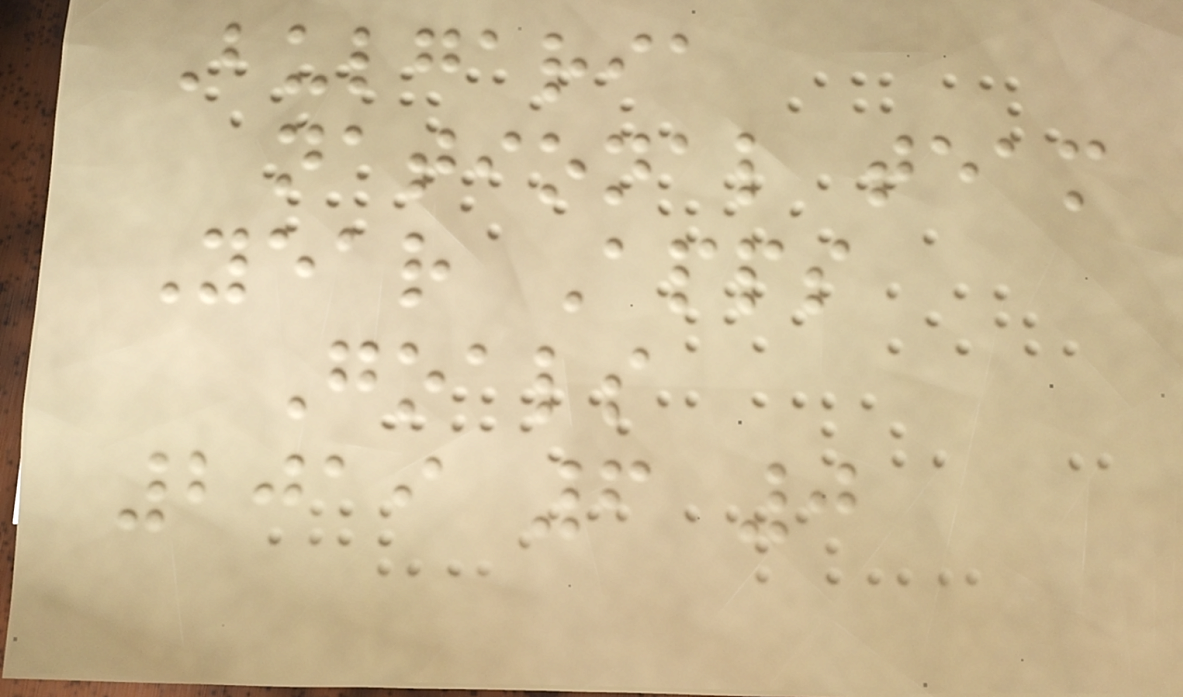Bulgaria
national team
Year Apps
Goals
2019 6 0
